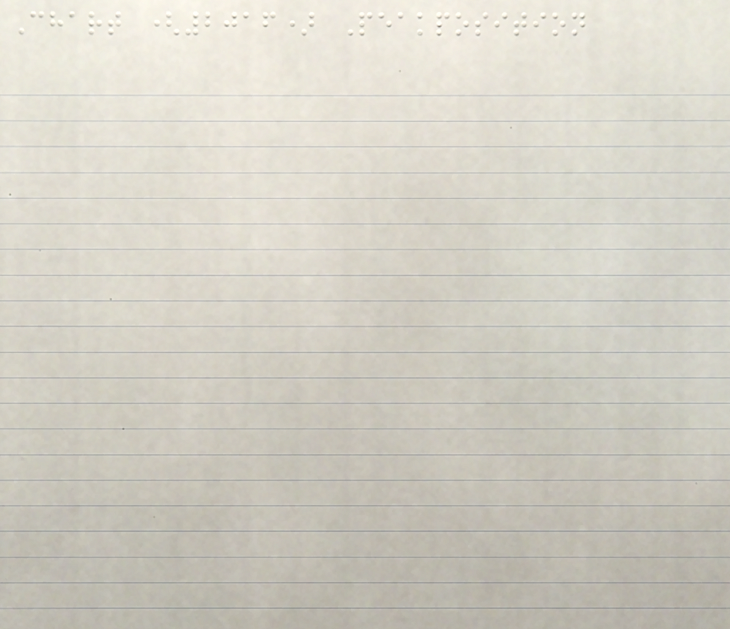Chart (2016) Peakposition
